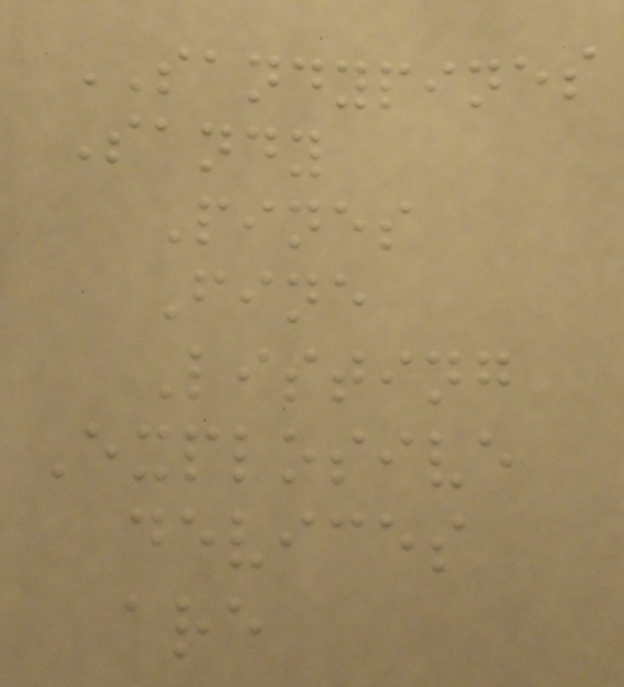SANDYPINES
Sandy
Pines
Fine
Listing
Explosive
devices
are
